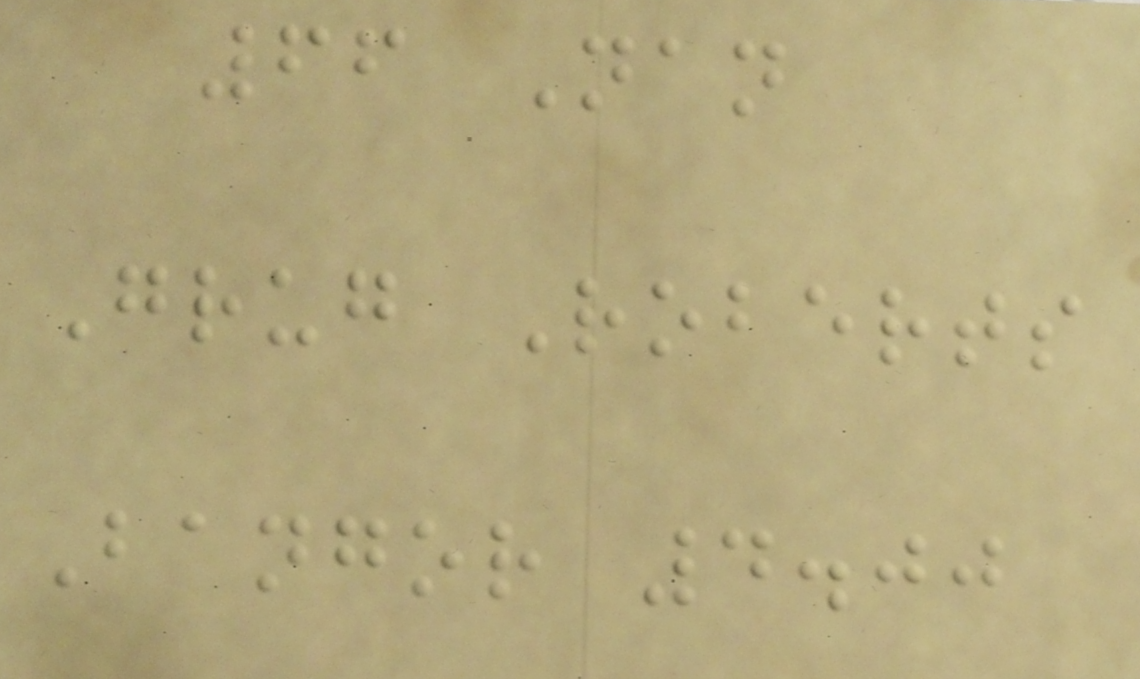66 Nan
Grug Roberts
Bangor 4.00
